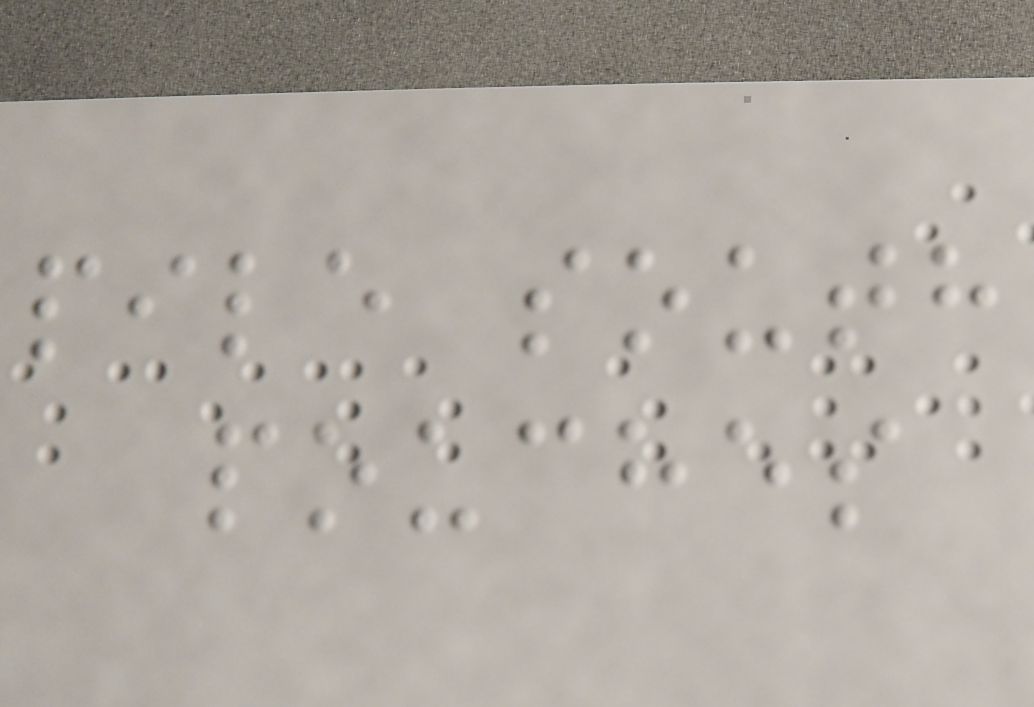pile south
pouches
